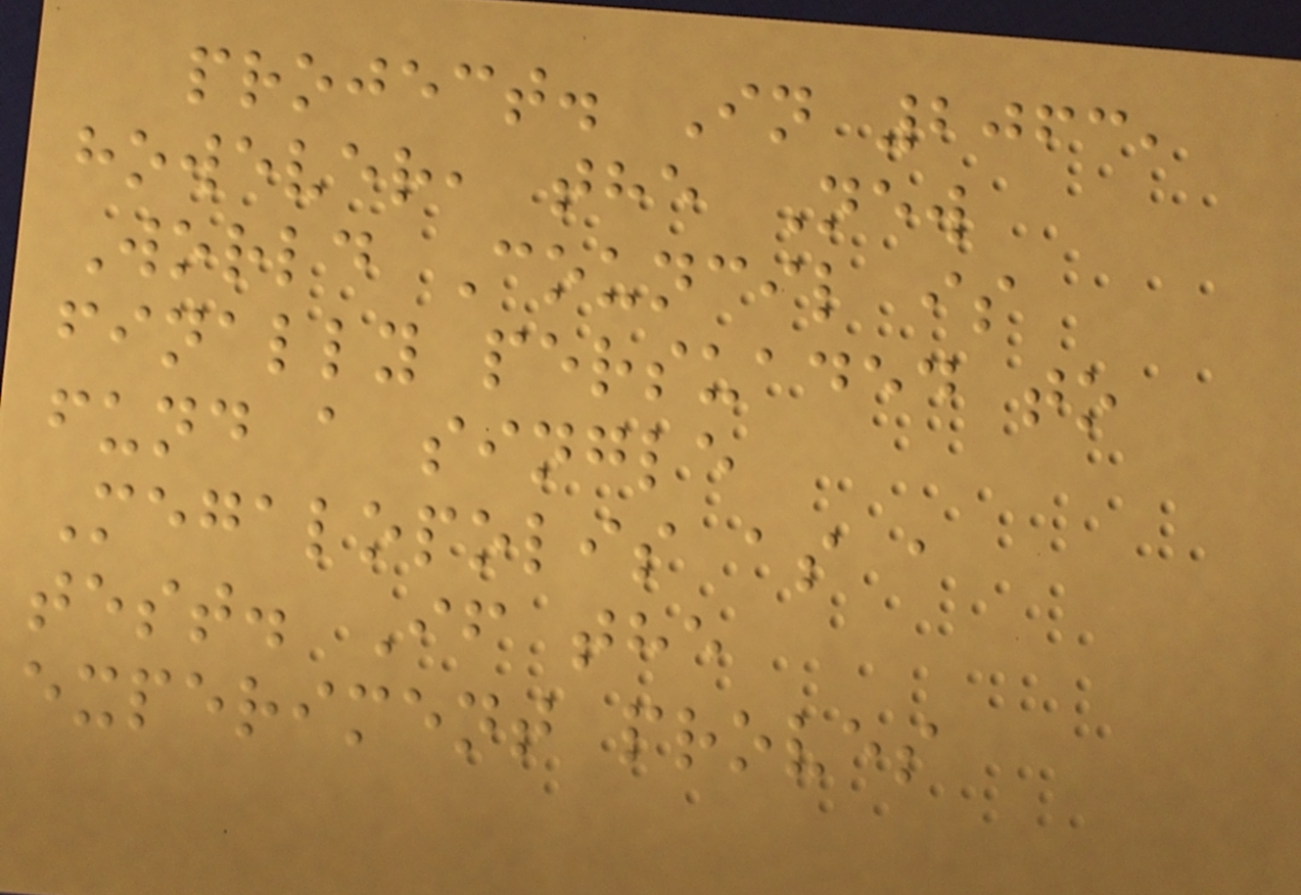project. In 2063,
however, the New
World Council is
finally persuaded to
fund a single
Megalopolis as a
test. If the
experiment proves
